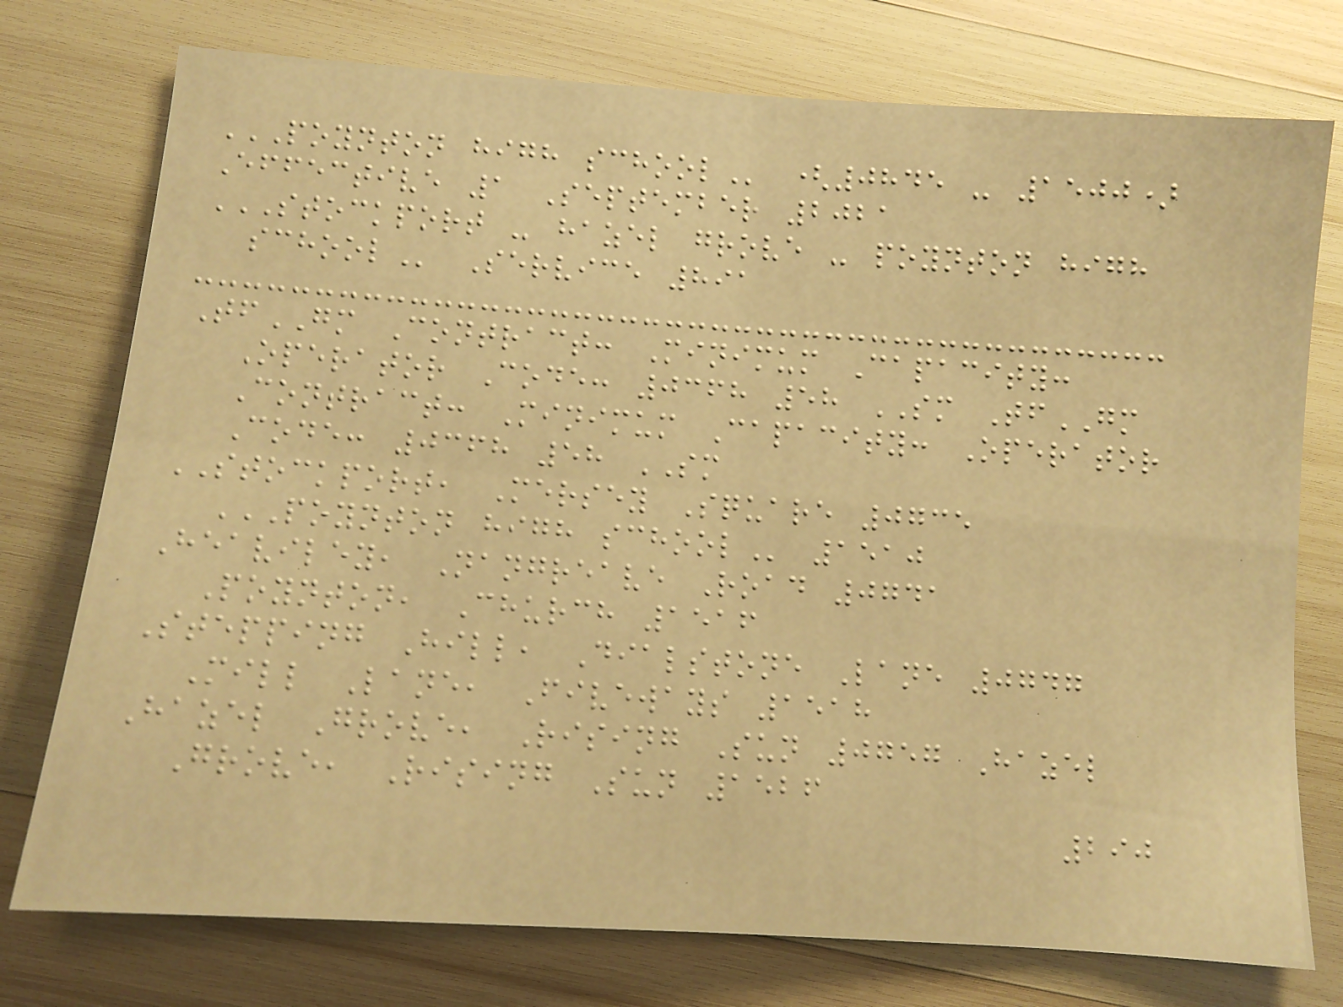POYNTON HIGH SCHOOL (0845 - 1500)
Effective 1 September 2021
STOCKPORT - HAZEL GROVE - POYNTON HIGH
SCHOOL Service 891
TfGM Contract: Minimum Capacity:
Operator Code: 0368 58 SM TfGM
Contract: Minimum Capacity: Operator
Code: 0368 58 SM
STOCKPORT, Mersey Square 0735
POYNTON HIGH SCHOOL 1510
Heaviley, Nangreave Road 0741
Poynton, Church 1516
Stepping Hill, Dialstone Lane 0747
Mill Lane, Fiveways 1518
Hazel Grove, Rising Sun 0757 Hazel
Grove, Rising Sun 1526
290
